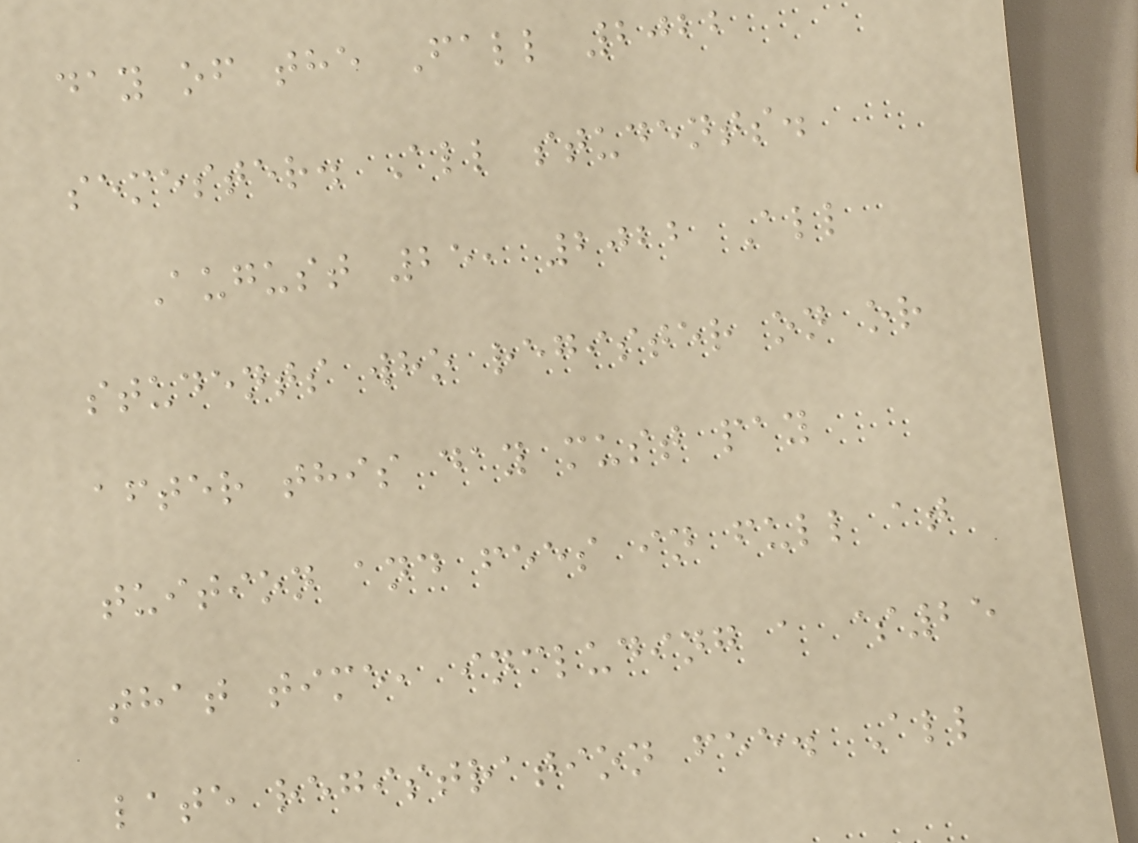day of the Fall 2022
semester. All students.
August 25, 2022 All
students who register on or
after this day must pay
tuition and fees in full at
that time, including a $25
late registration fee. All
